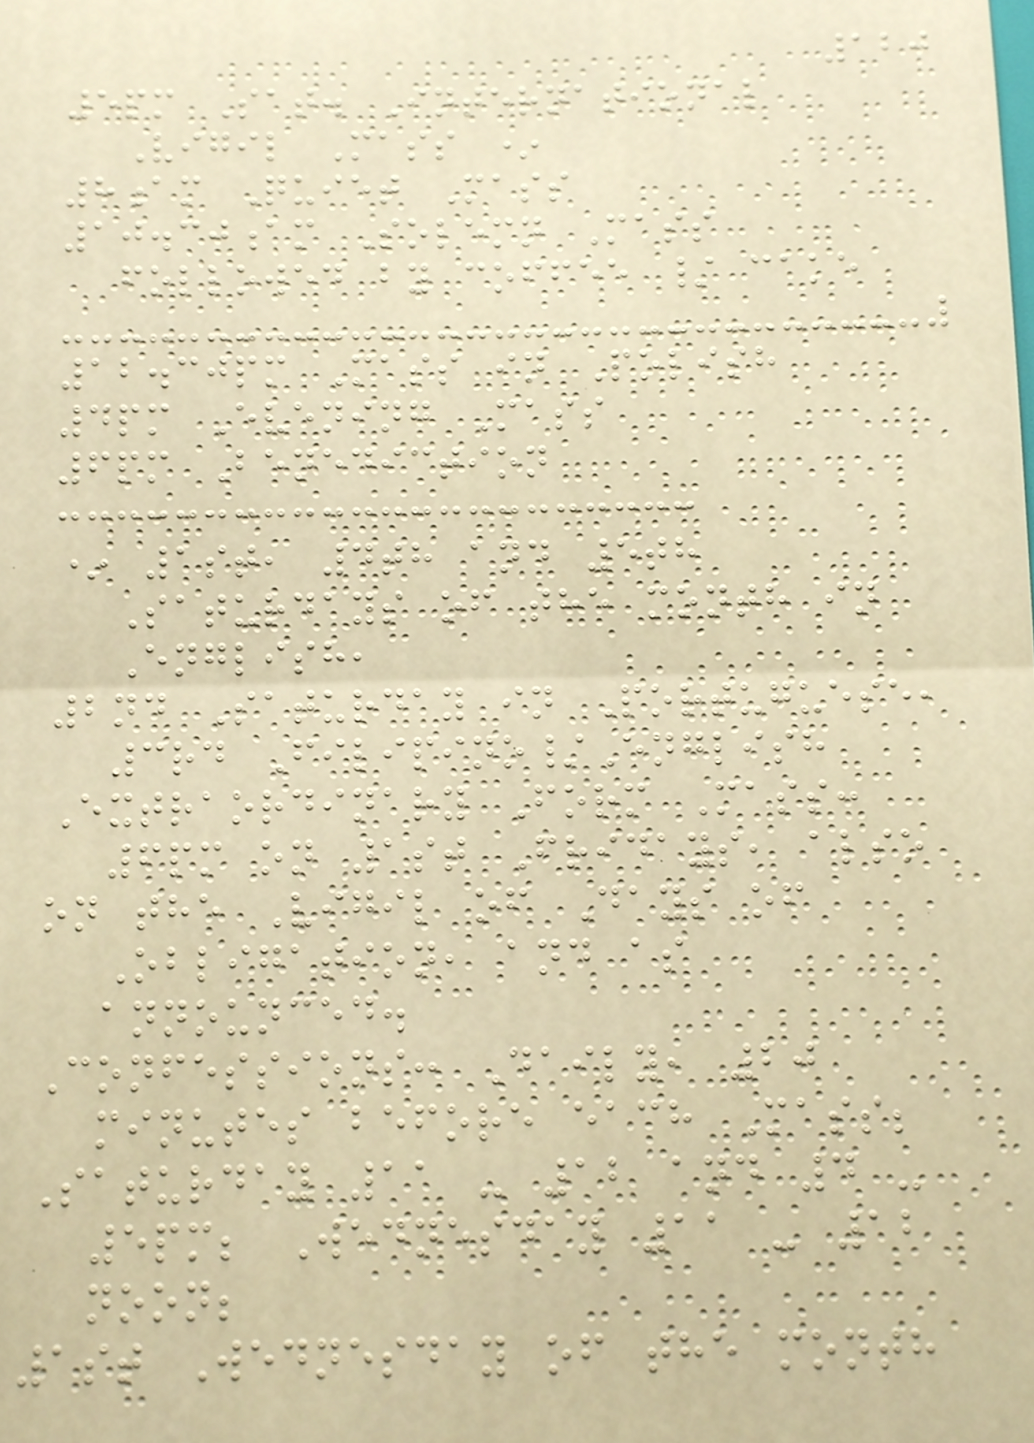120
5pm Sat. International
Vigil Mass *
8am Quiet Mass
10.30am Solemn Mass
followed by coffee / cake
12.30pm Mass in Polish
4pm Evening Mass
6pm Benediction
* 1st, 4th and 5th
Saturdays of the month in
English,
2nd Saturday in Portuguese,
3rd Filipino/English
Extraordinary Form Mass:
6pm on 1st Fridays, also
on the Vigil of Days of
Obligation, and as
announced.
Confessions: Daily, 20
minutes before each Mass;
Saturday 11 - 12 and 4 -
5pm; Wednesday 11 - 12
noon;
1st Wednesday of the month
